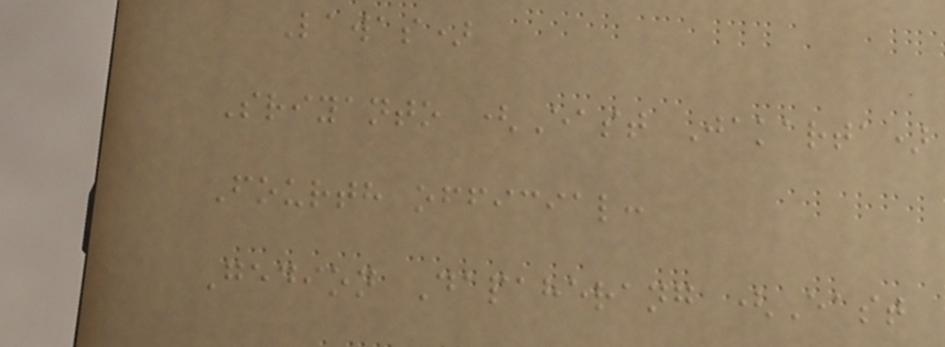Lawas)
Sriyanto (East Jakarta)
Fourth official:
Gedion Dapaherang (East
